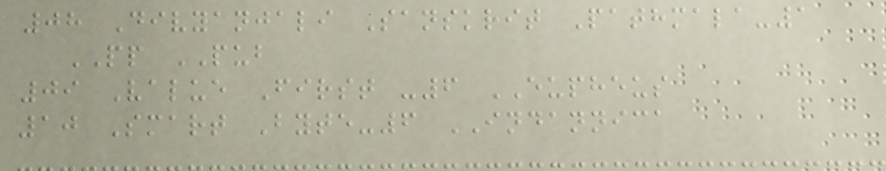08 Divyanjali Sanskrit Pathmala-1
PP PUB
09 Value First -6 EUPHEUS
10 Smart Byte-6 INDANNICA
